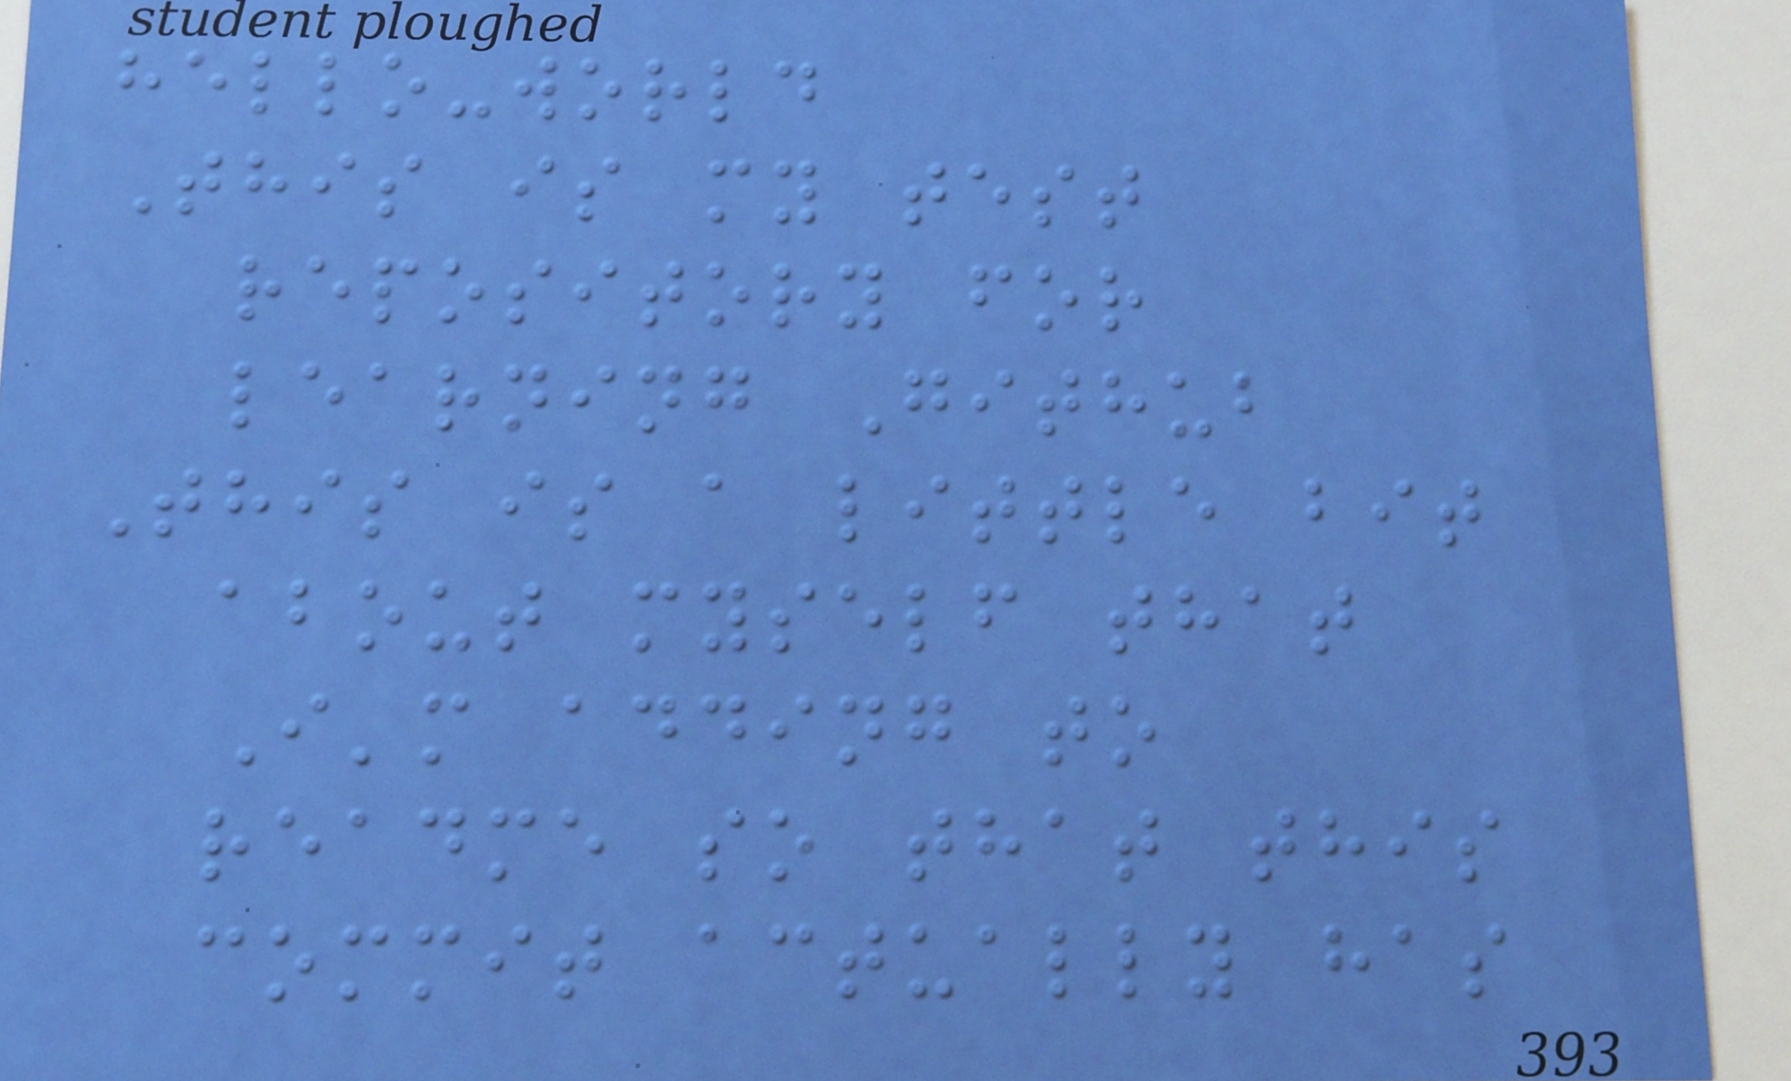hello-world
This is my test
repository for
learning Github
This is a little bit
about myself that
I'm adding to
readme so that this
commit actually has
